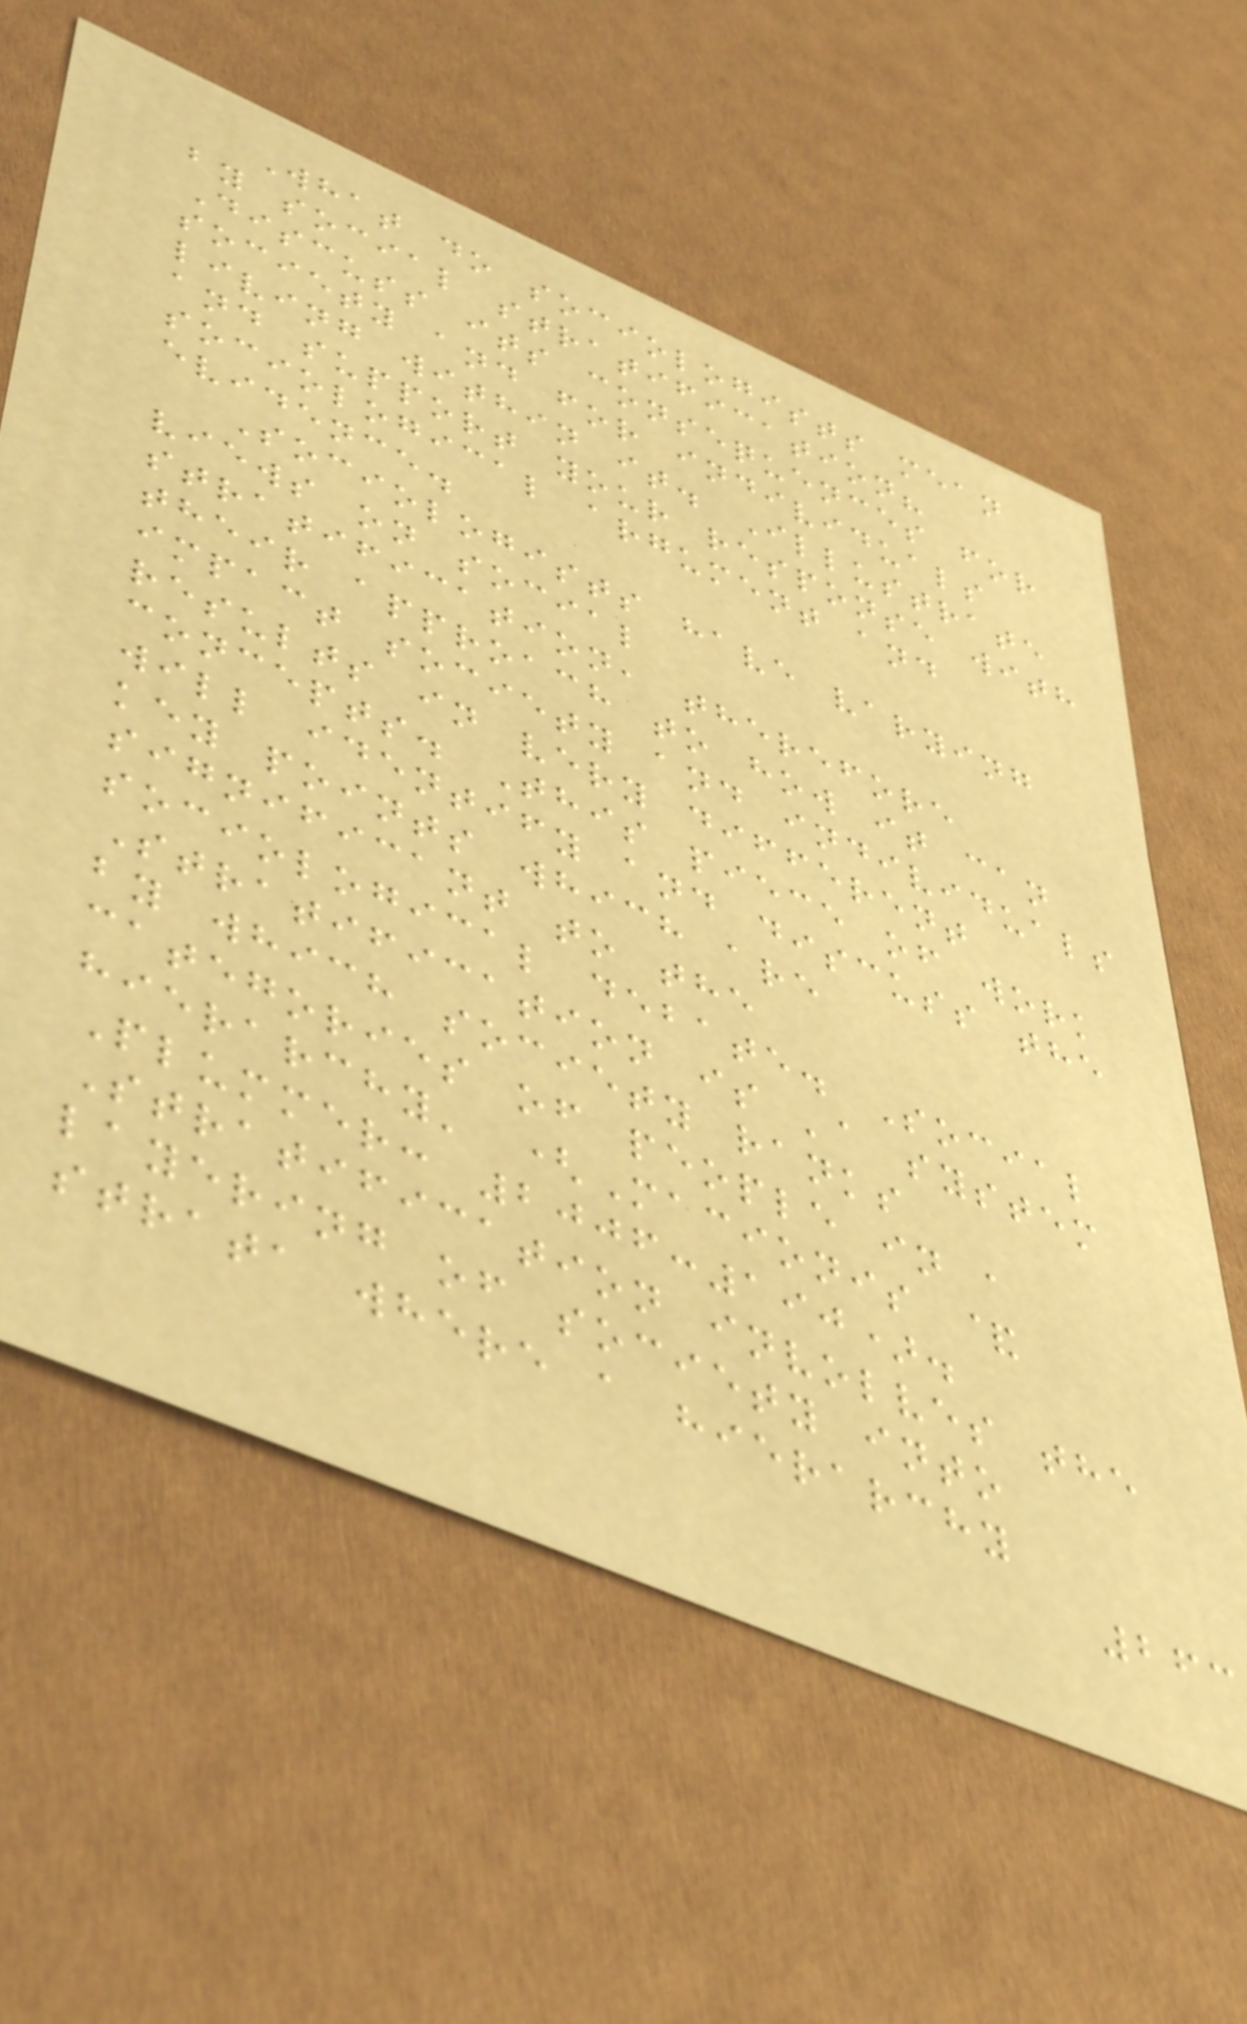What do sociologists mean
by social stratification?
Discuss its consequences for
society and for individuals
living within it. Illustrate
and support your response with
sociological argument and
evidence.
Sociologists have varying
views on social
stratification, therefore
their approach to how it can
impact society and individuals
results in very different
concepts. This piece of work
will identify and discuss the
key points which are
significant to the
sociological debate. Social
Stratification is 'a system
by which society ranks
categories of people in a
hierarchy' (Macionis &
Plummer: 2006:190).
Stratification involves the
layering of society into
strata where a hierarchy
263
